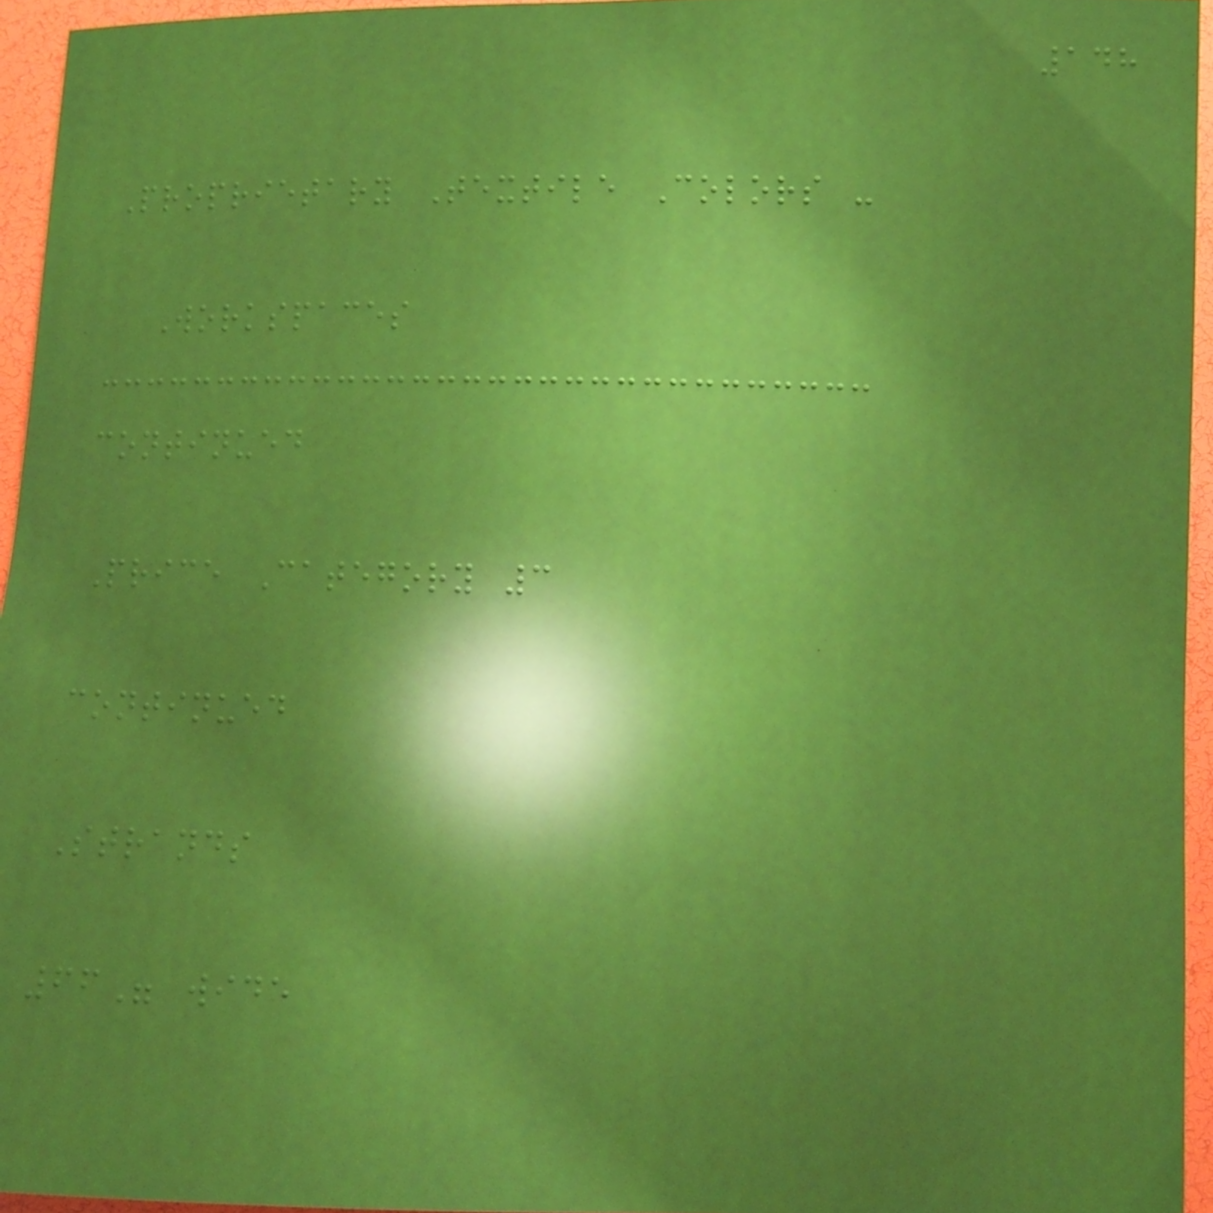148
Proprietary Textile Colors -
Workspaces
continued
Price Category 3
continued
Strands
66" wide
